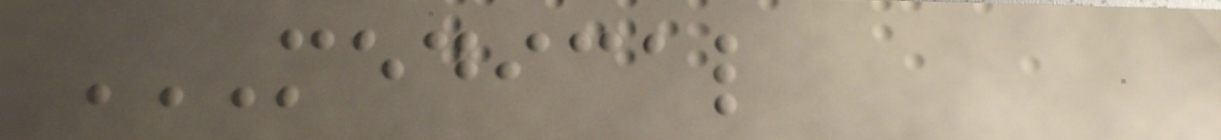MEDICAL
